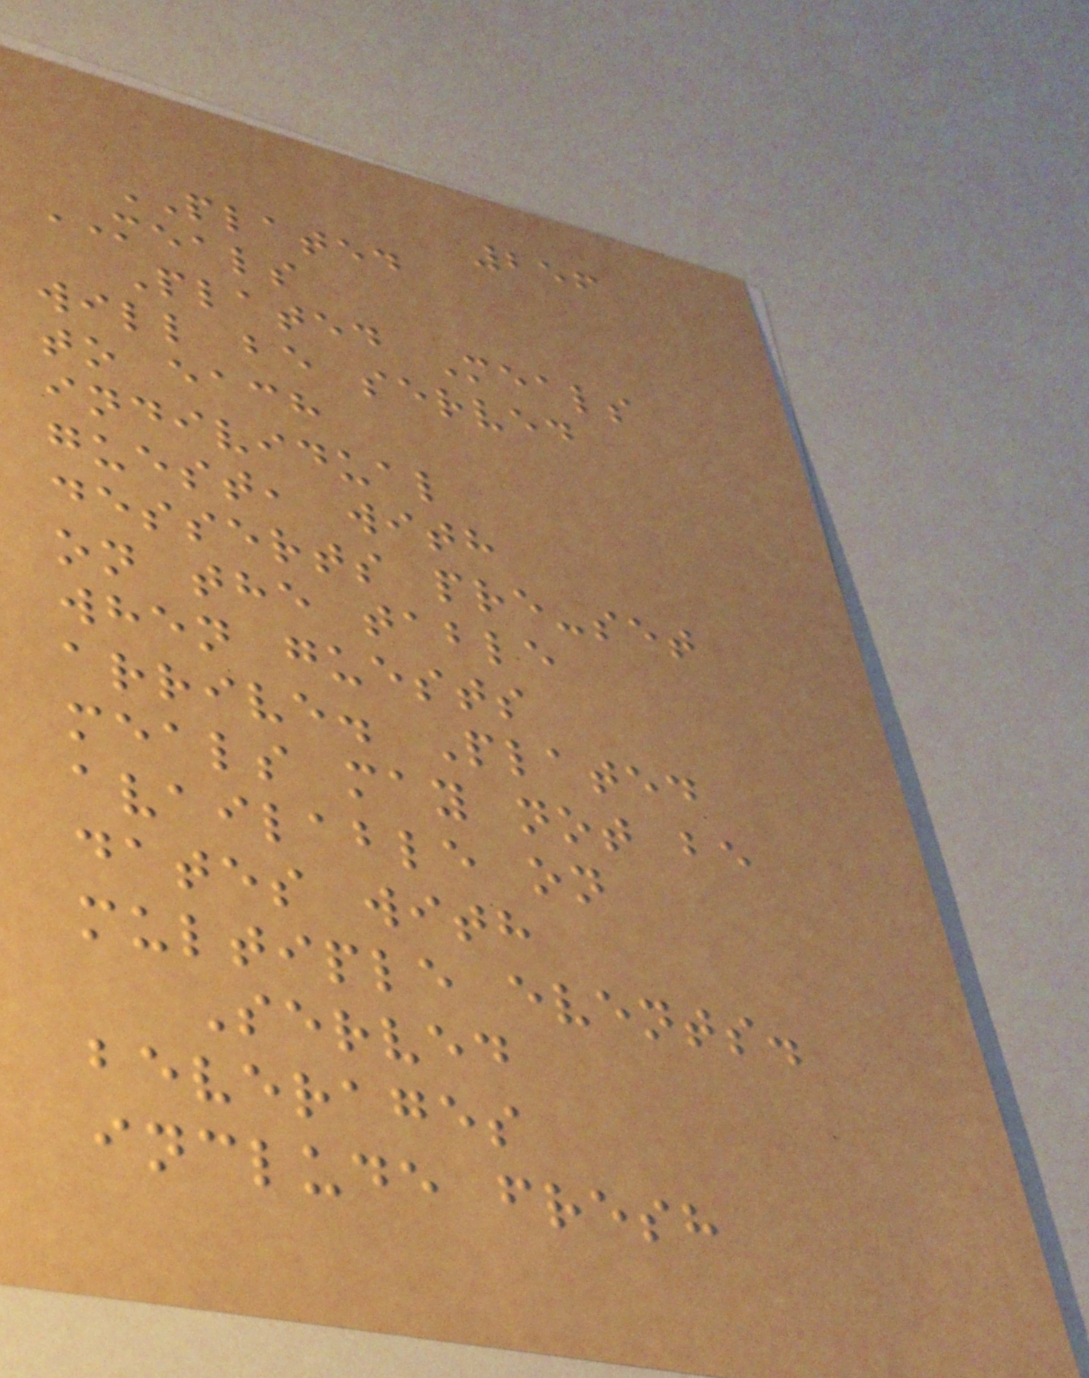256
PLATED
MEALS
Plated Meals
will be served
to each
individual
guest, with
desserts pre-set
on the table
when guests
arrive. Plated
meals may not be
available on
dates with
multiple events.
Served
beverages
include fresh
